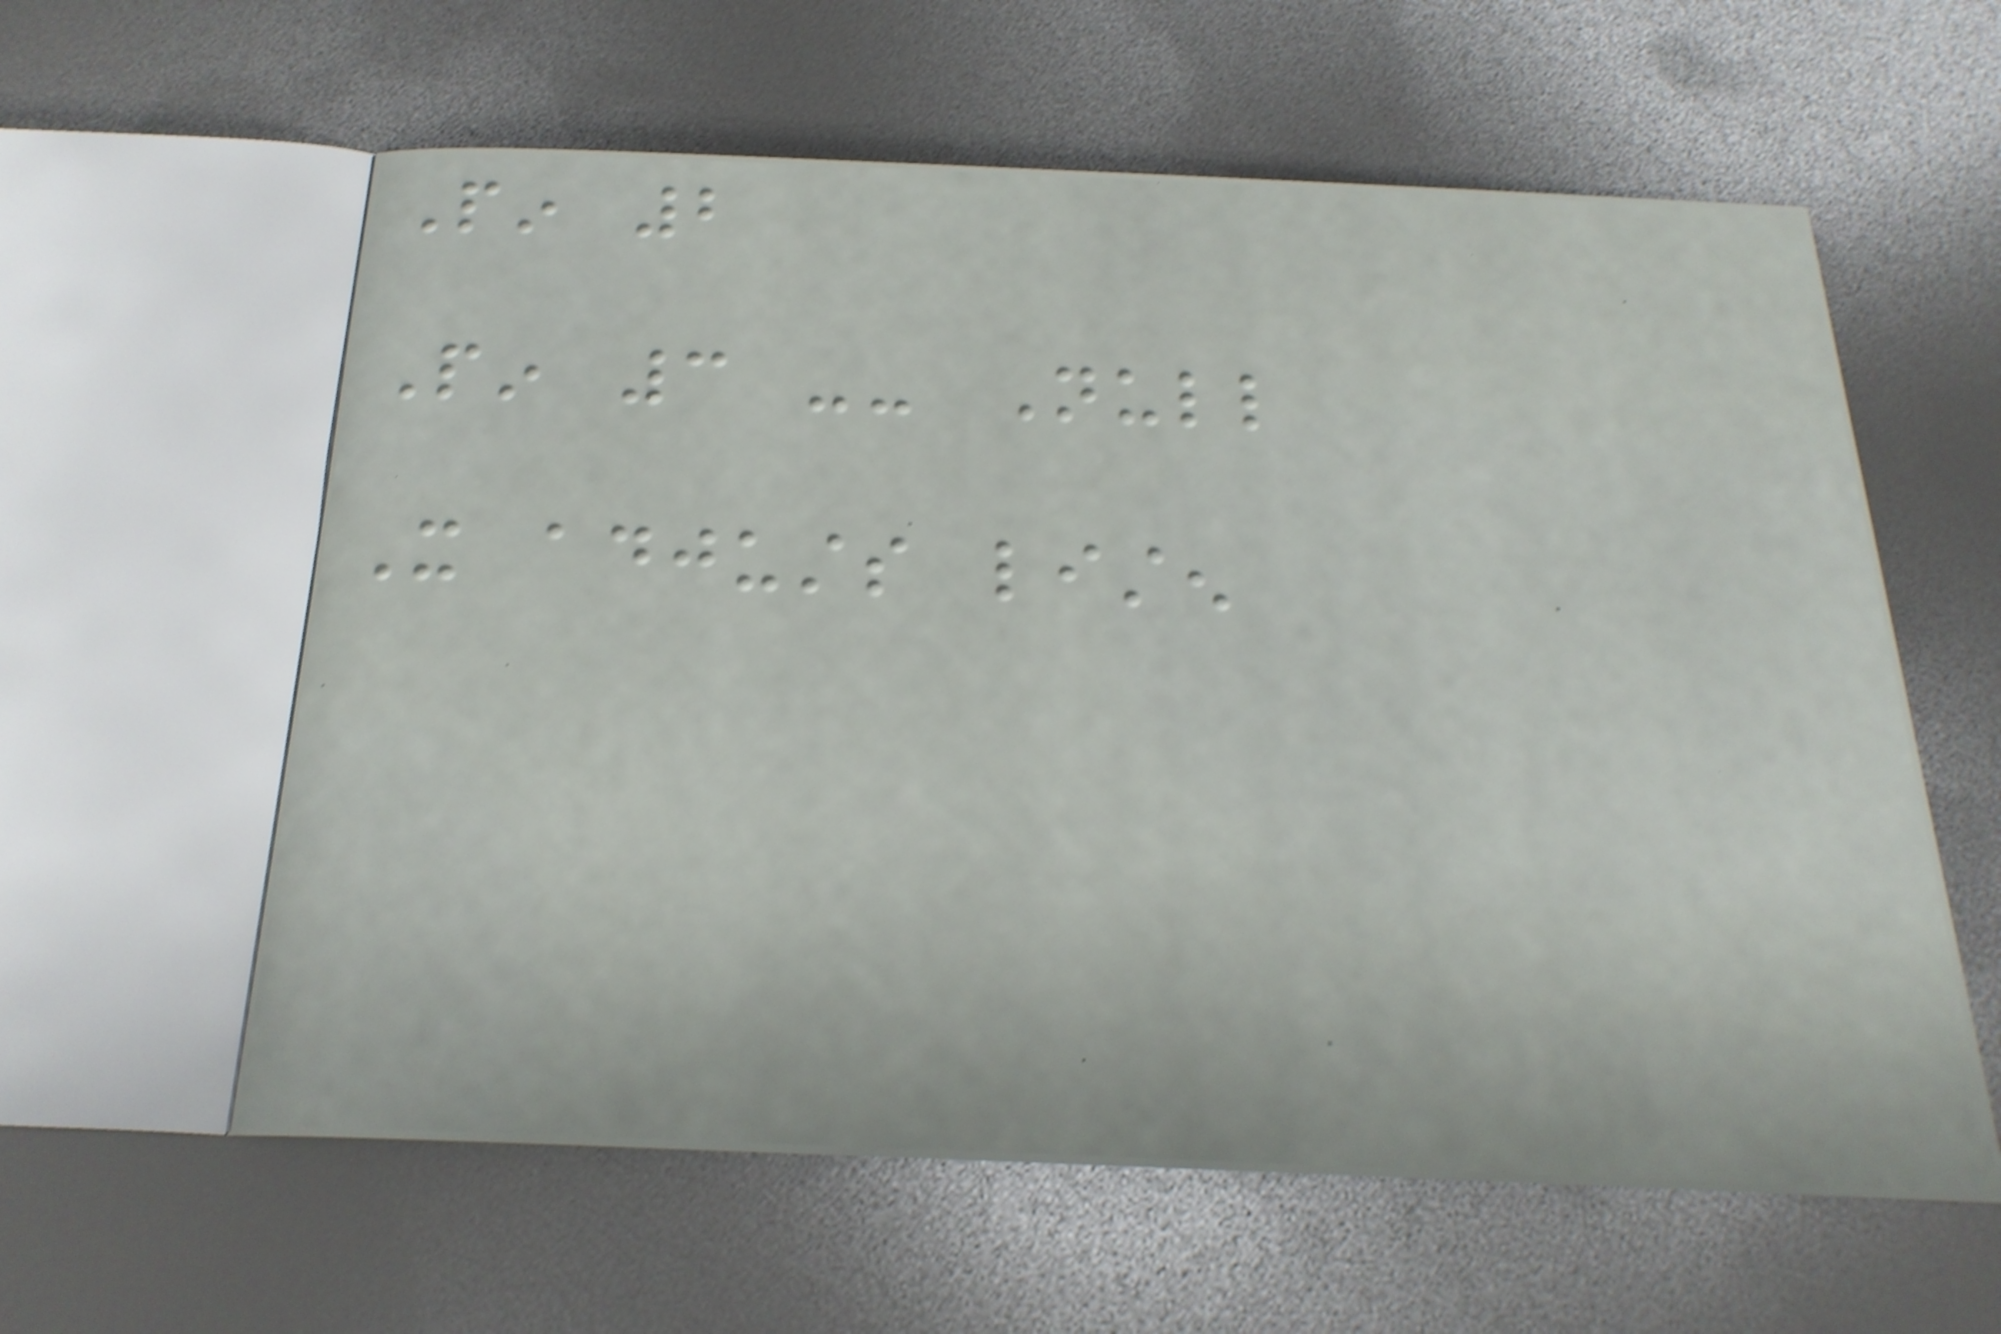Pin 2
Pin 3 -- Null
It adjusts listen
